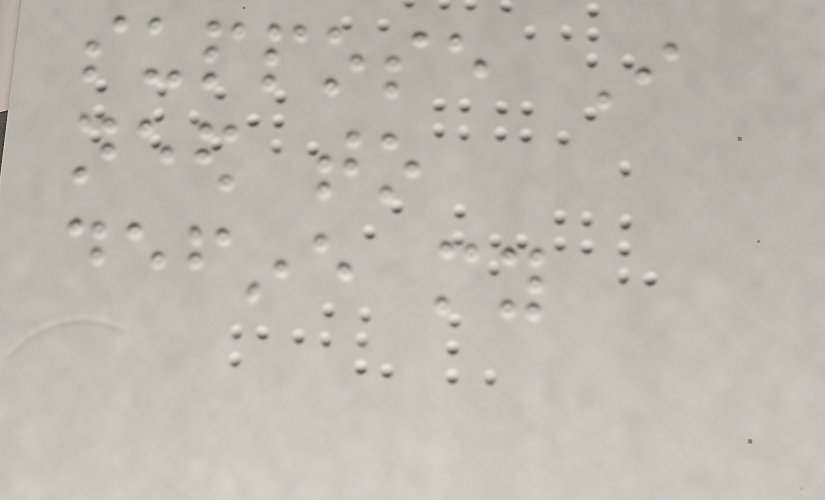suppose I
need to
define my
